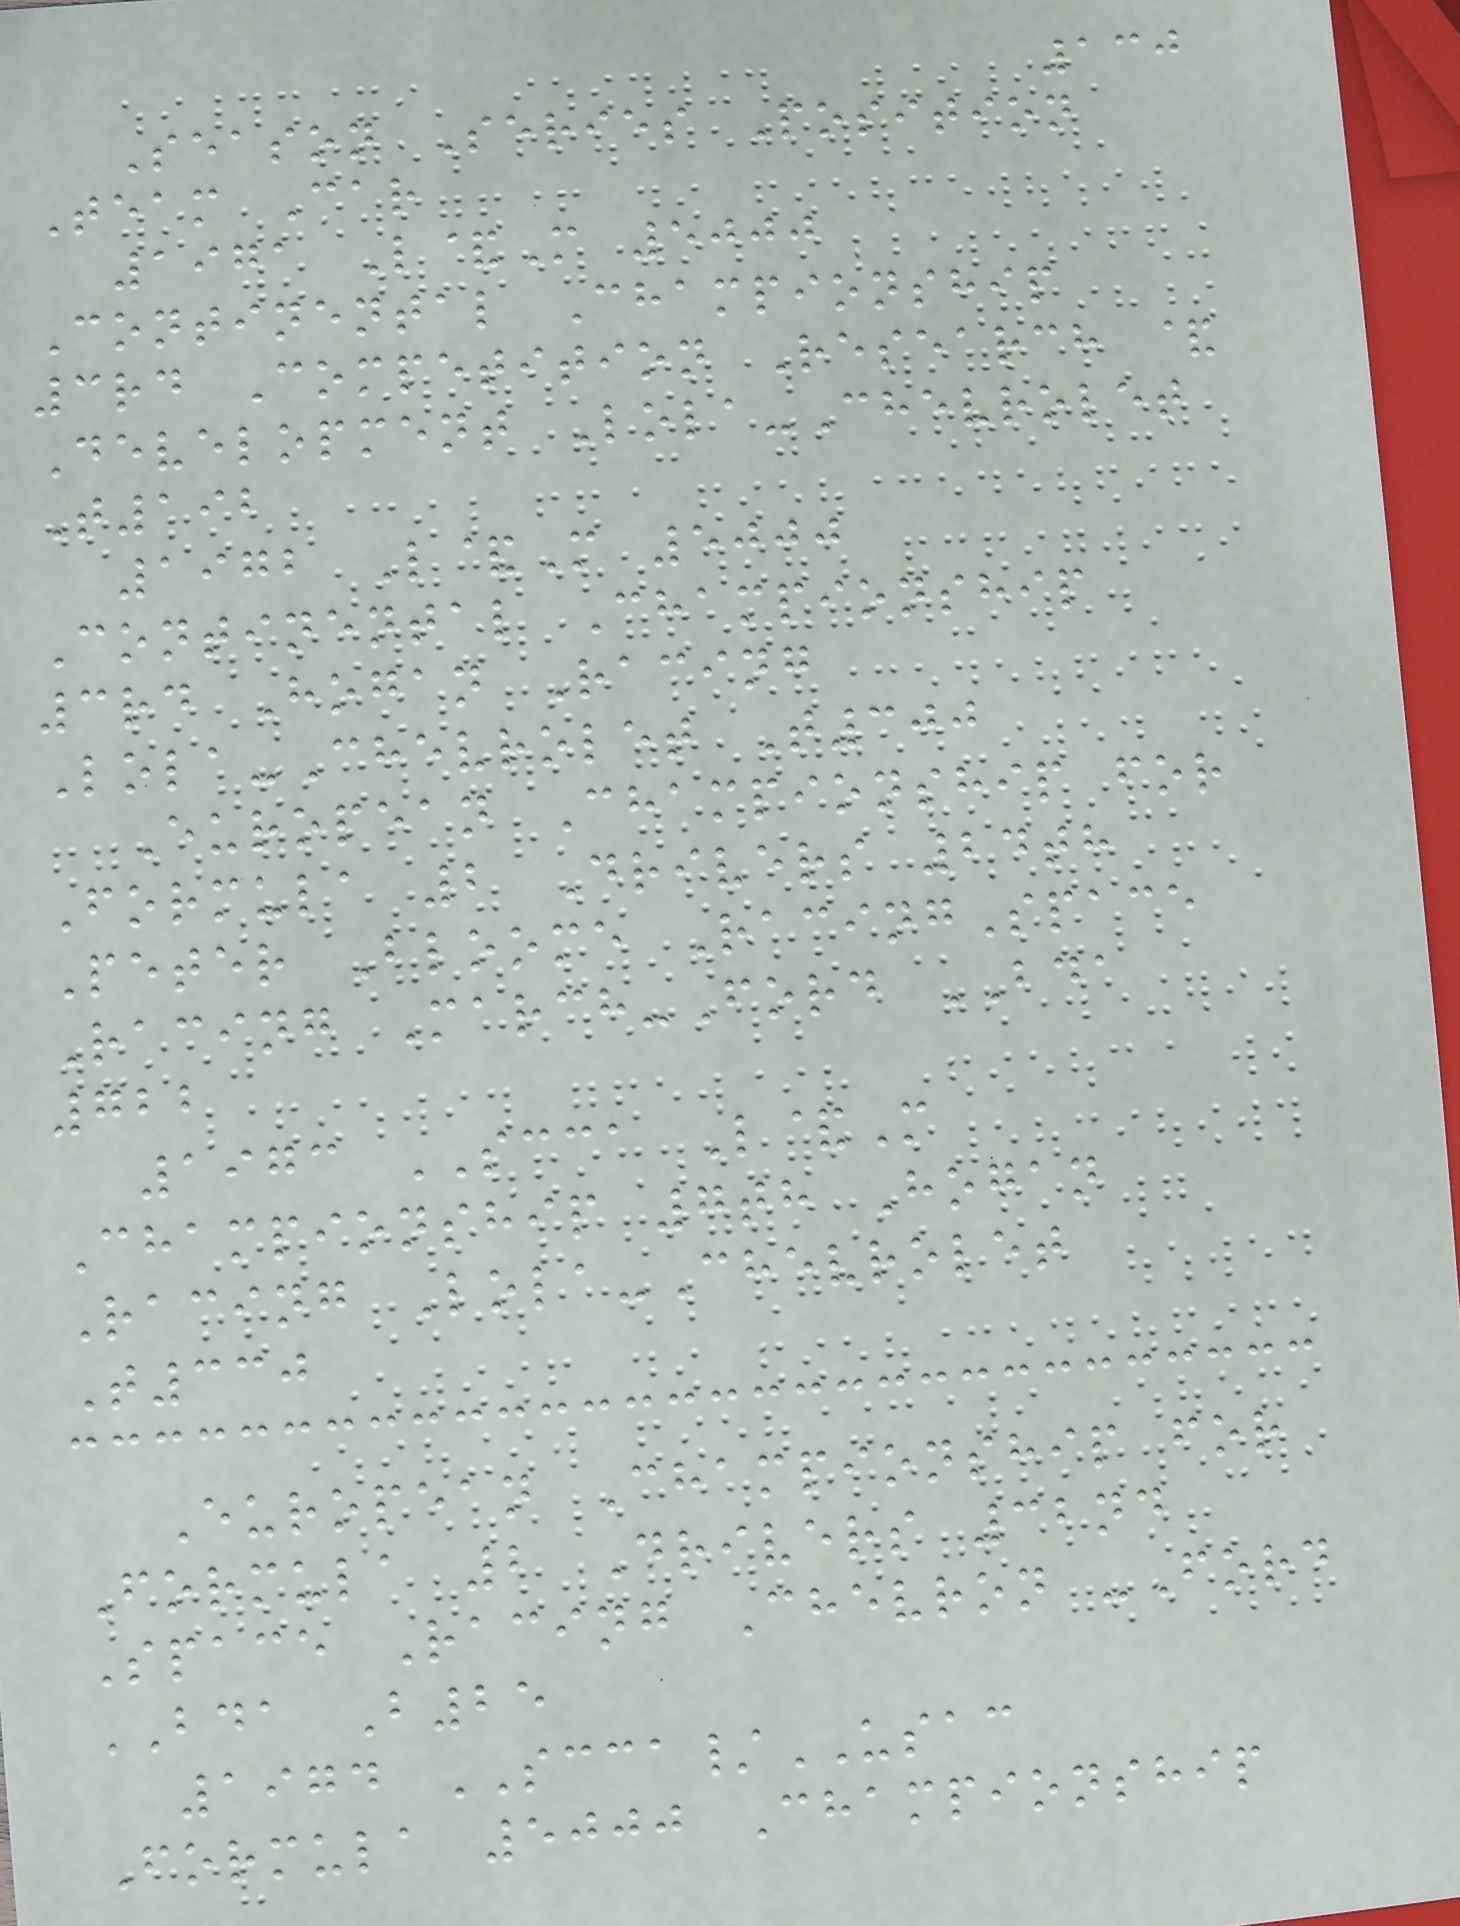130
Season Series Position
Team Car
1971 L&M 5000
Continental Championship
3rd Competition Research &
Development Lola-Chevrolet
T192
1972 L&M 5000
Continental Championship
3rd Hogan Racing
Lola-Chevrolet T300
European Championship for
Formula 2 Drivers 24th
Peter Bloome RacingSpace
Racing March-Ford BDA
722
1973 SCCA L&M
Championship 7th Hogan
Racing Lola-Chevrolet
T330
European Championship for
Formula 2 Drivers 32nd
Space Racing Chevron -Ford
BDA B25
1974 SCCA/USAC
Formula 5000 Championship
